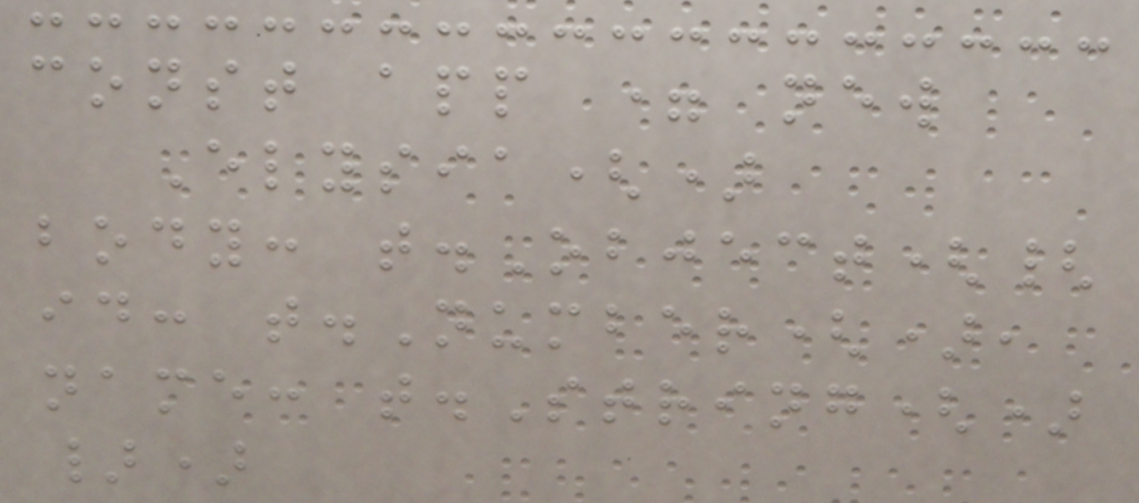const app = new
Elysia()
body: t.Object({
id: t.Number(),
name: t.String()
})
